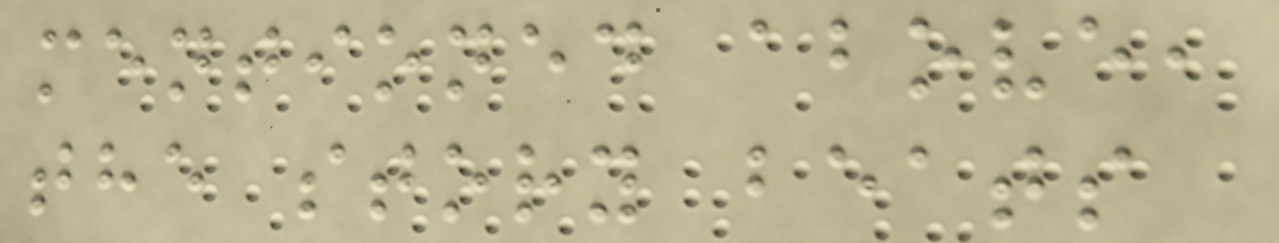mentioned above,
the story beats
